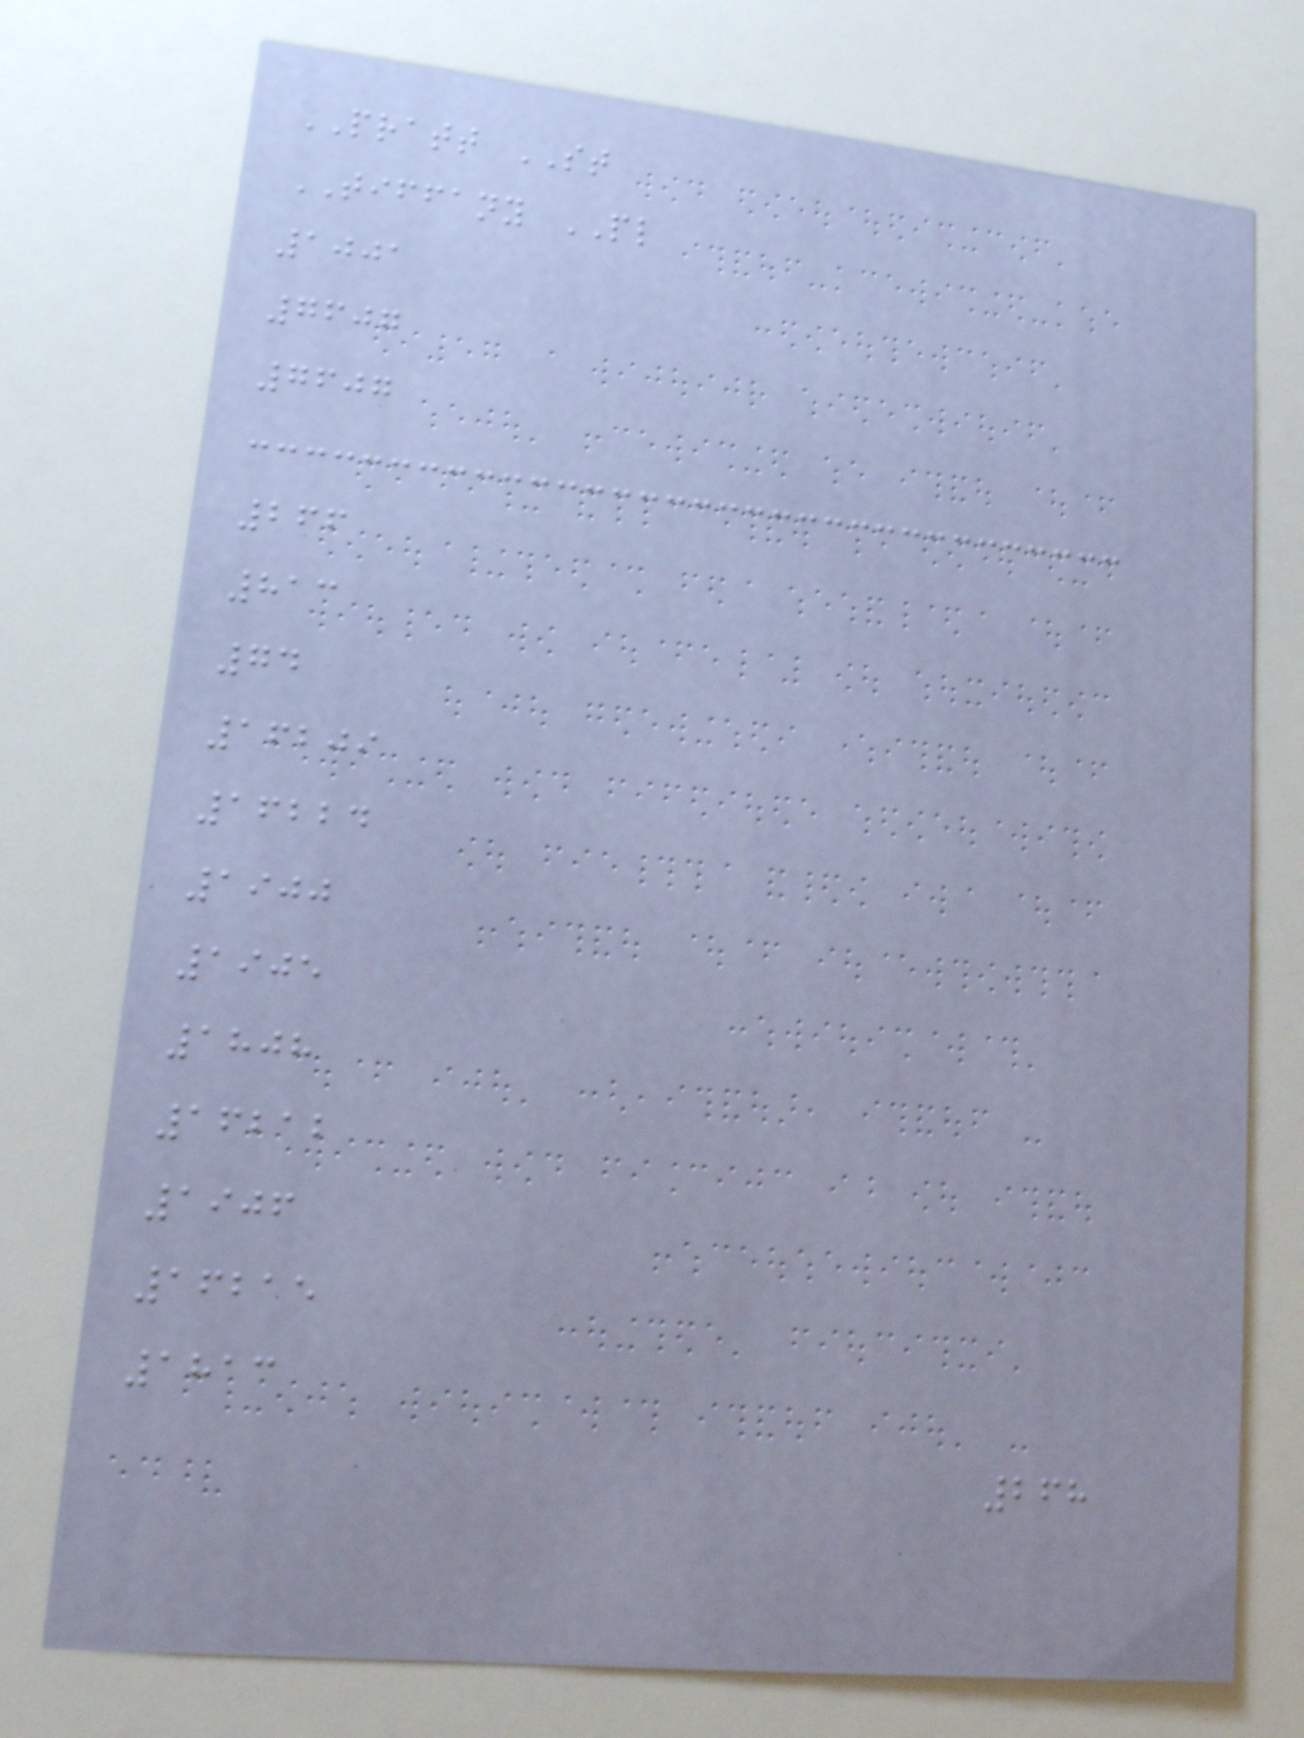PRATT ST
TIFFANY PL
1001
7607
7607
266
813
74
16209
16224
1900
1905
1808
16212
1906
16215
1813
268
